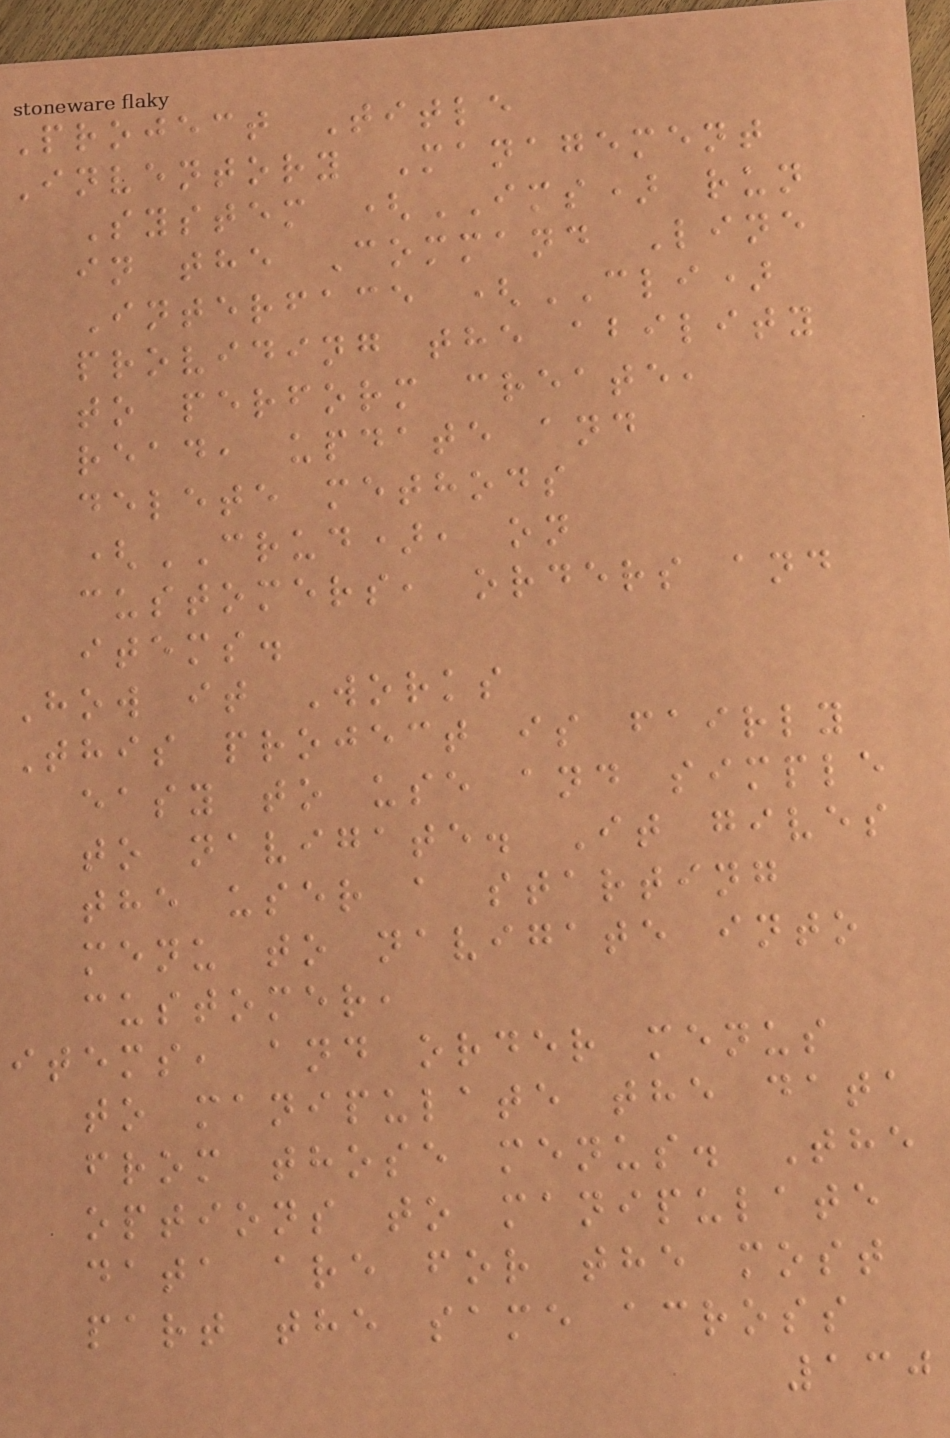Project Title
Inventory Management
System (IMS) run
in the Command Line
Interface (CLI)
providing the ability
to perform create,
read, update and
delete methods
(CRUD), on
customers, orders and
items.
How it Works
This project is fairly
easy to use and simple
to navigate. It gives
the user a starting
menu to navigate into
customer,
items, and order menus
to manipulate the data
from those menus. The
options to manipulate
data are for the most
part the same across
130
